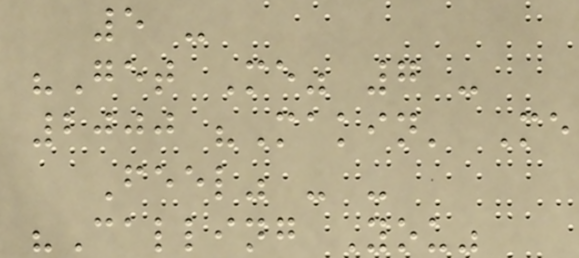5 -
"Get Me" 7 -
2000 "Makin' Me
Feel" - -
"Calling You"
